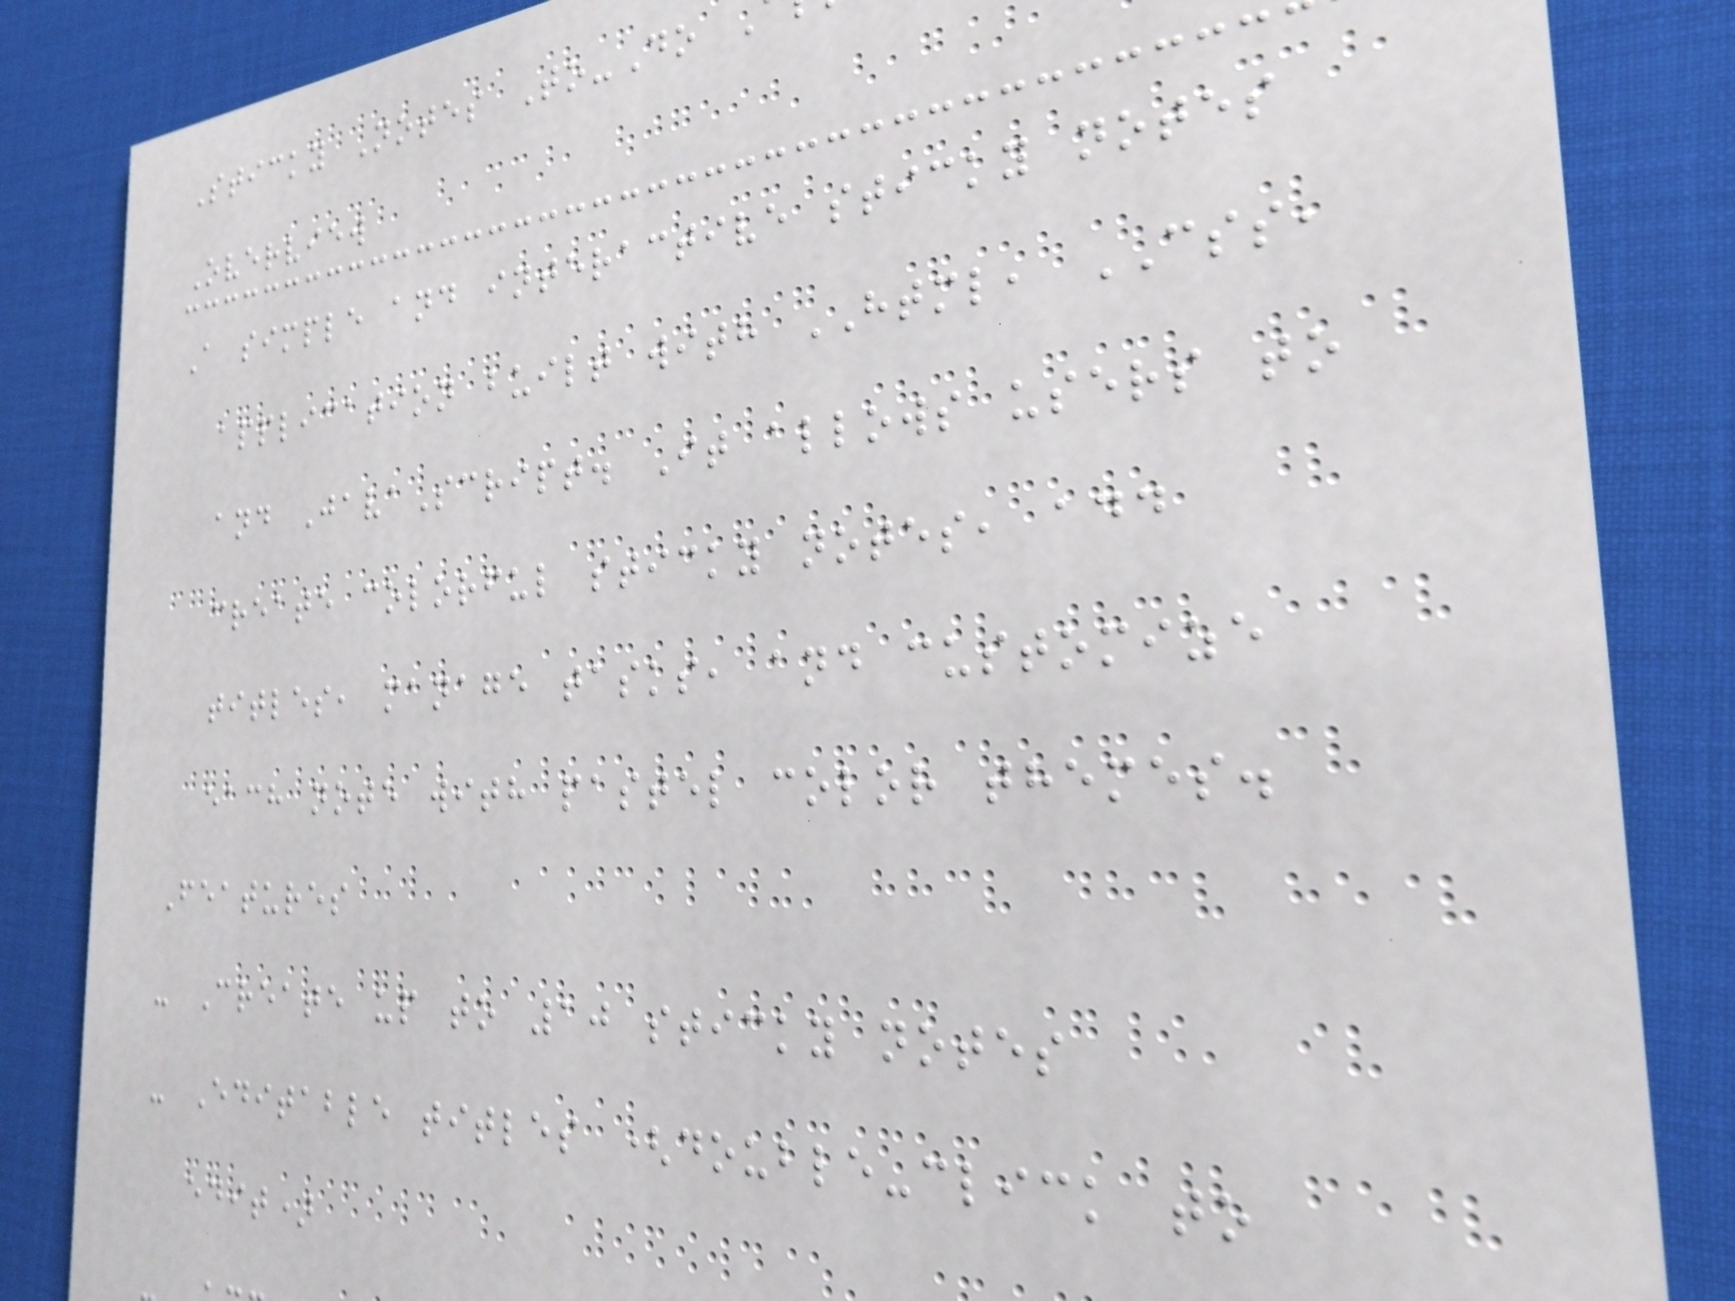Sticky Notes To-Do
Overview
A simple and interactive sticky notes
application built with HTML, CSS,
and JavaScript. It allows users to
create colorful sticky notes, add
titles, manage tasks, and customize
each note with pastel color themes.
Features
- Create up to 10 sticky notes
- Editable titles (double-click to
edit)
